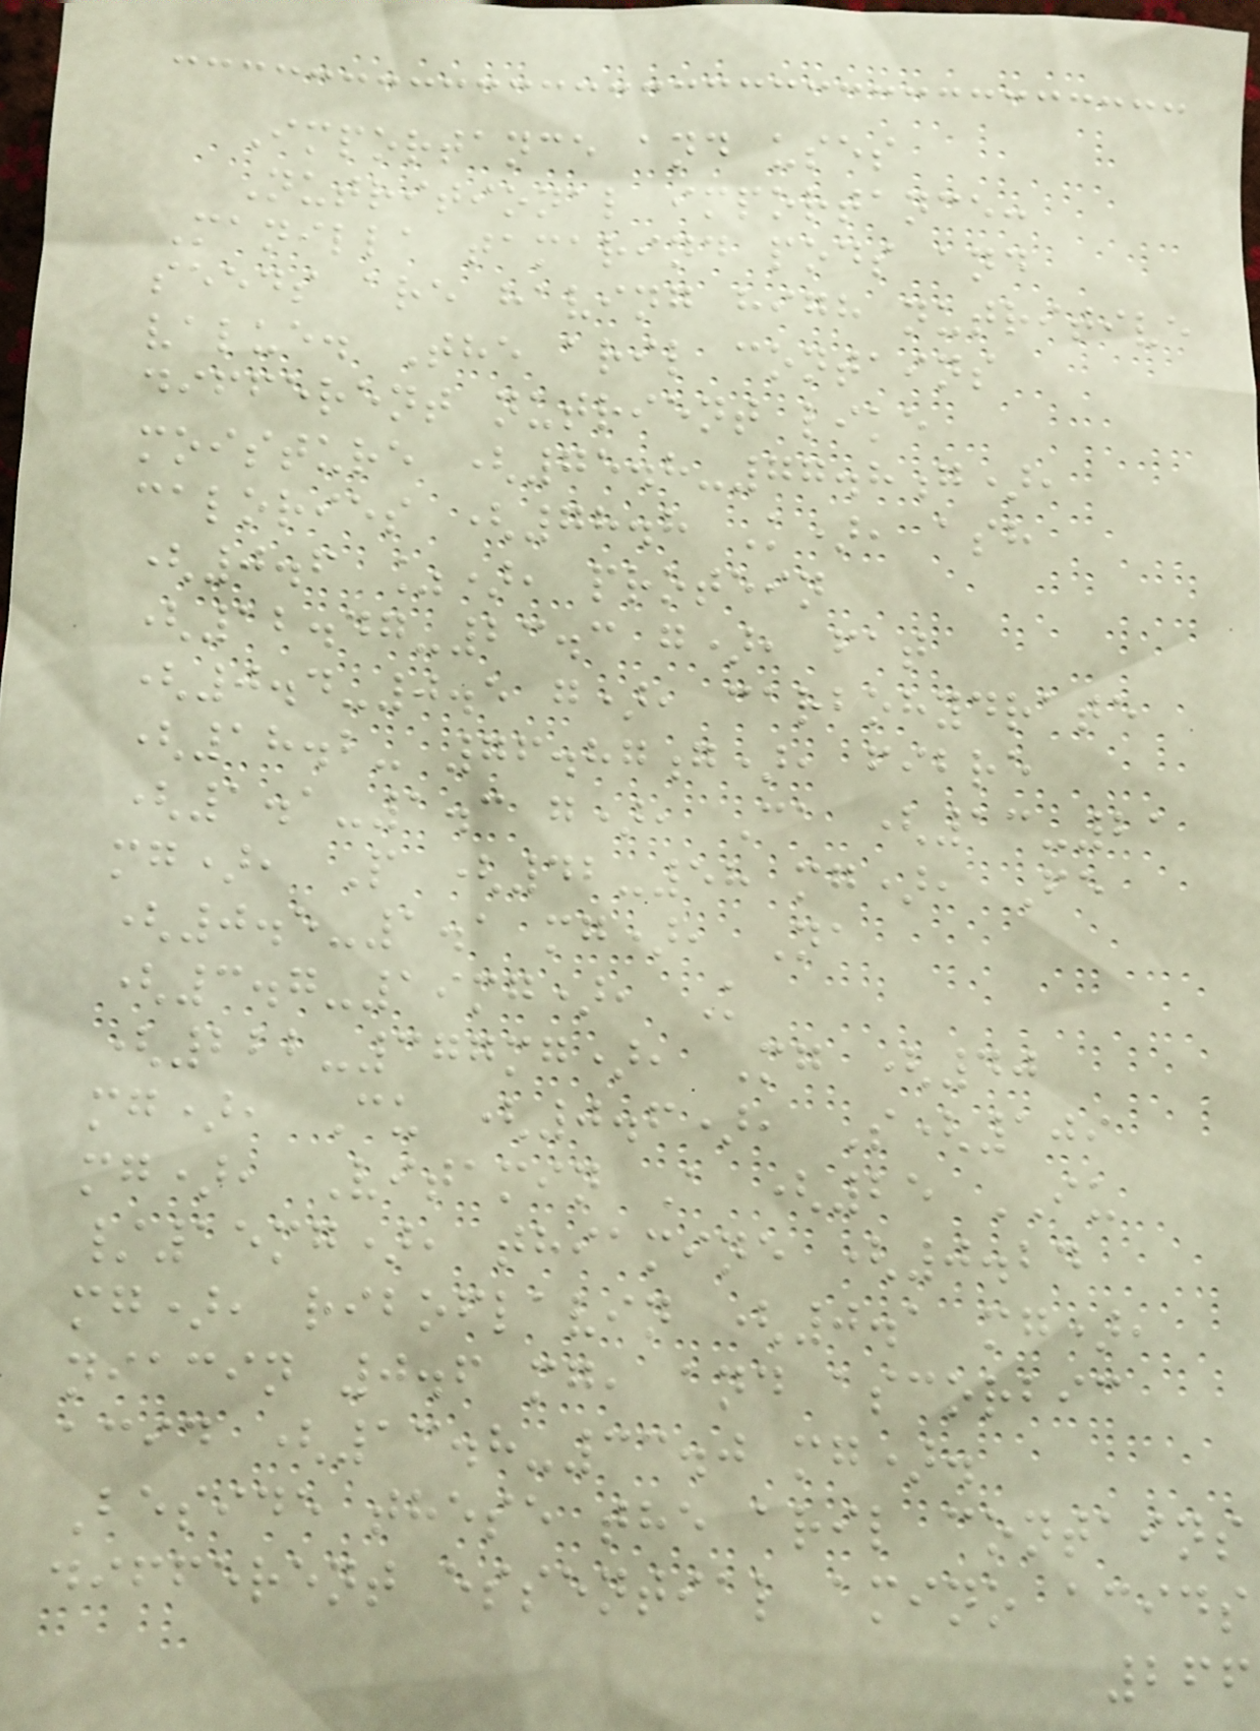Importance and uses
Nutritional importance:
Manilla tamarind pods and
seeds are having high nutritive
value. The aril contains
different nutrient like
moisture (75.8-77.8g),
calories (78.8 K), ash
(0.6 %), protein
(12.47-23.3 g), fat
(0.4-0.5 g), carbohydrate
(18.2- 76.87g), fibre
(1.1-1.3 g), Ca (13-21
mg), P (42-58 mg), Fe
(0.5-1.1 mg), Na
(3.7-19mg), K
(222-377mg), Mg (40
mg), Cu (0.6), S(109
mg), Vitamin A (25 IU
/15mg), thiamine (0.24
mg), riboflavin (0.1 mg),
niacin 0.6 mg, and ascorbic
acid (13.8-33.0 mg).
Beside these the aril contains
different essential amino acids
266
